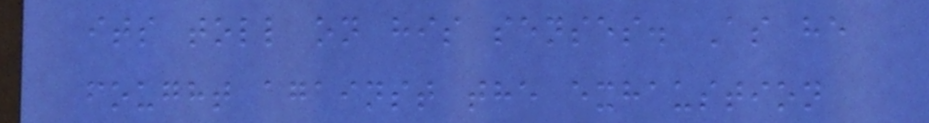its toll on his senses. As he
fought against the exhaustion
